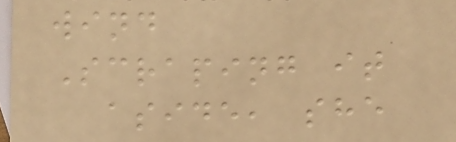wind
Scraping it
aside, she
